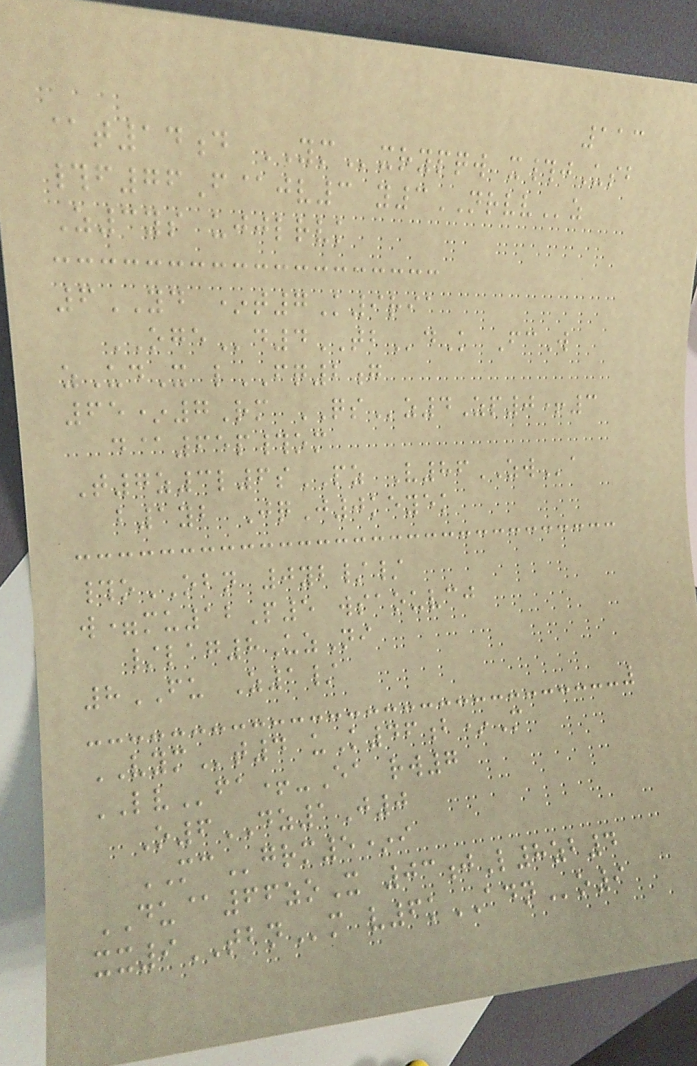113
@t14d YMxrypqw x#jUsb
#f76F@jv3 y3NRVVz
Z3ys ujjlrvk
6YD *t7K9ria
OGEd4TBdK FcW
zUdX lFQ2g
65*7Rm QSz4Zp0+3
d@65p#om
T7z3l6sPZ V86ZWa
b1yb JqJ0keyek
#oOBN 0yb//
w=mu12P5 wsaouvcj
/lag8UzNi
8FU Z1/
VYMt4 uK46b*M
LVfa+-Ea rw7
O6DZ1J0
MCgrm5*i
DU@66zoX 03jL8zb4
xx9TBNm v6kADNo9
